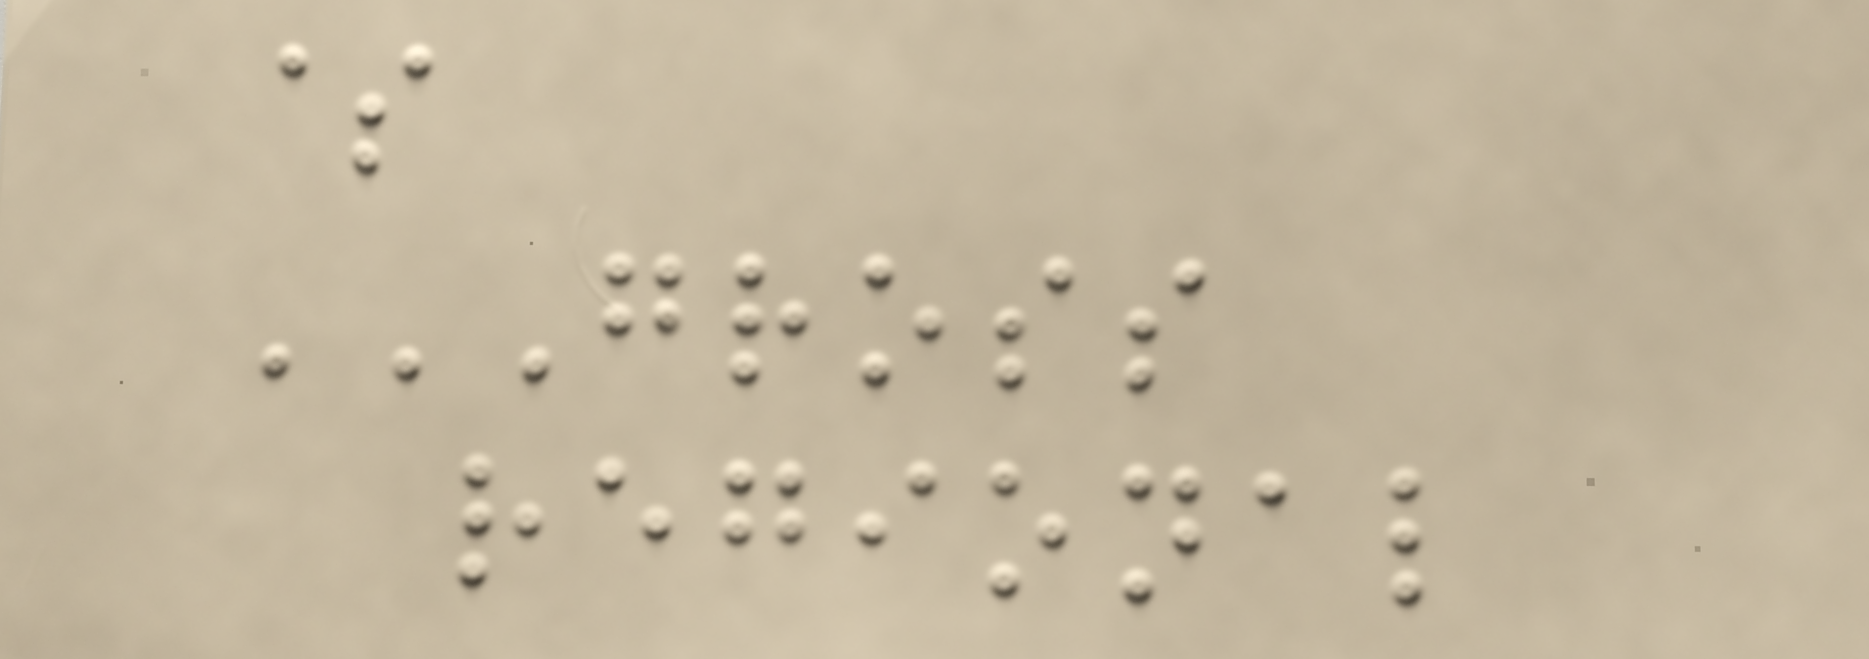$
GROSS
REGIONAL
